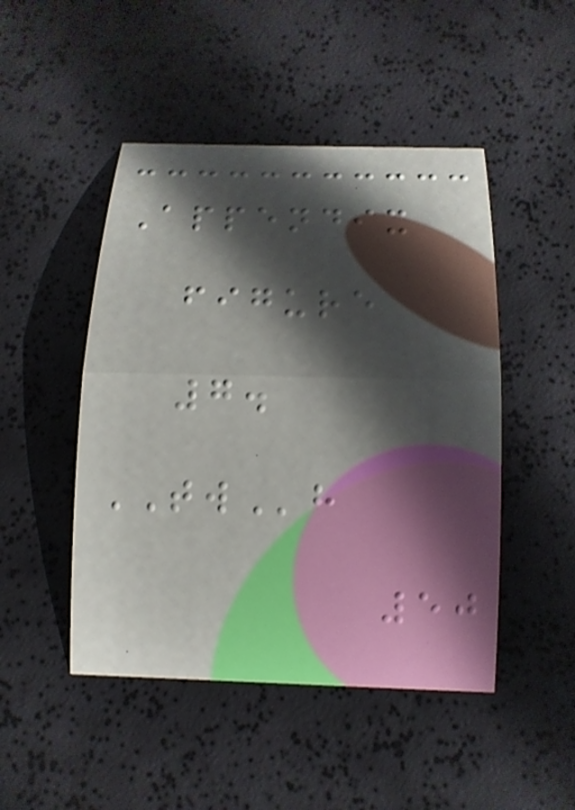Appendix
figure
7.
TWh
50
